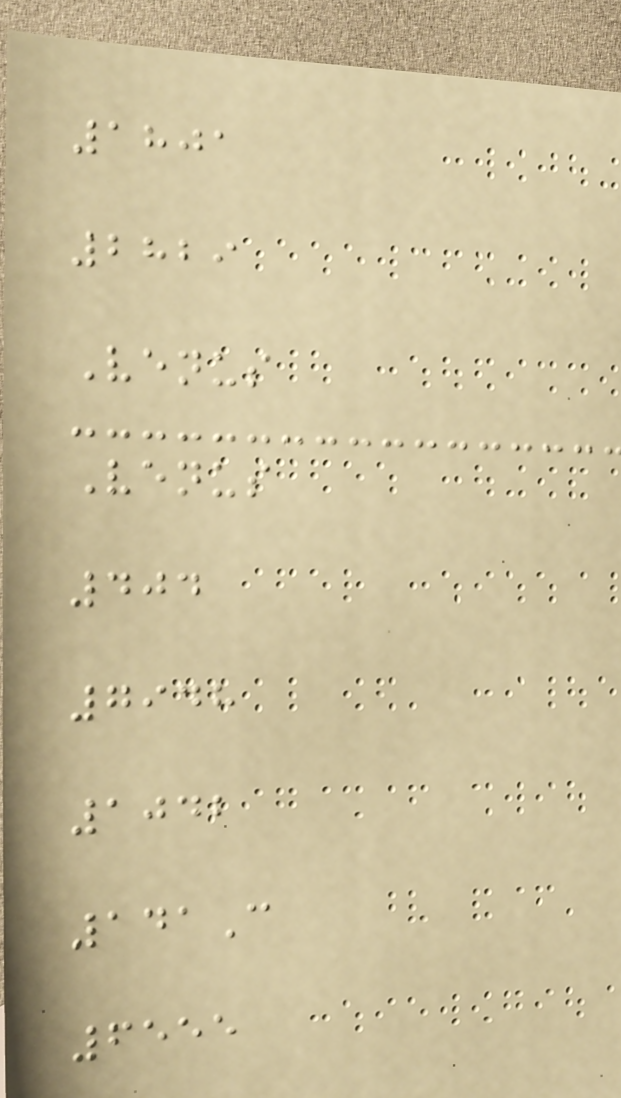1801
2829
Venus
Venus
404
7948
1042
141C
6555
